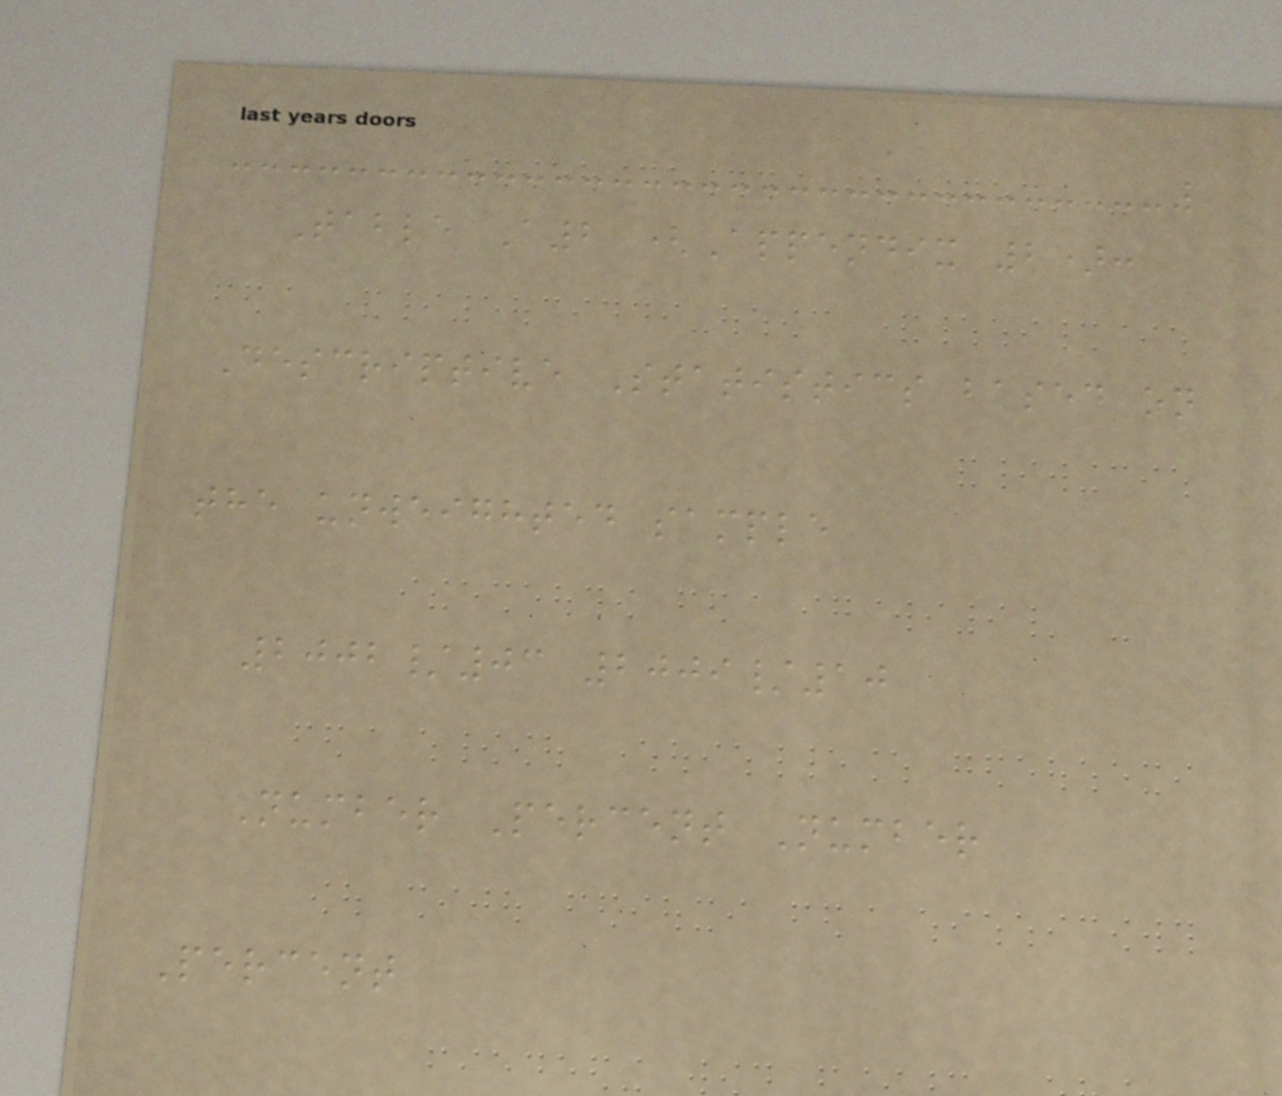Table A2 (Appendix 2):
Descriptive Statistics based on
the unweighted sample
2002/03 2009/10
Number Percent Number
Percent
